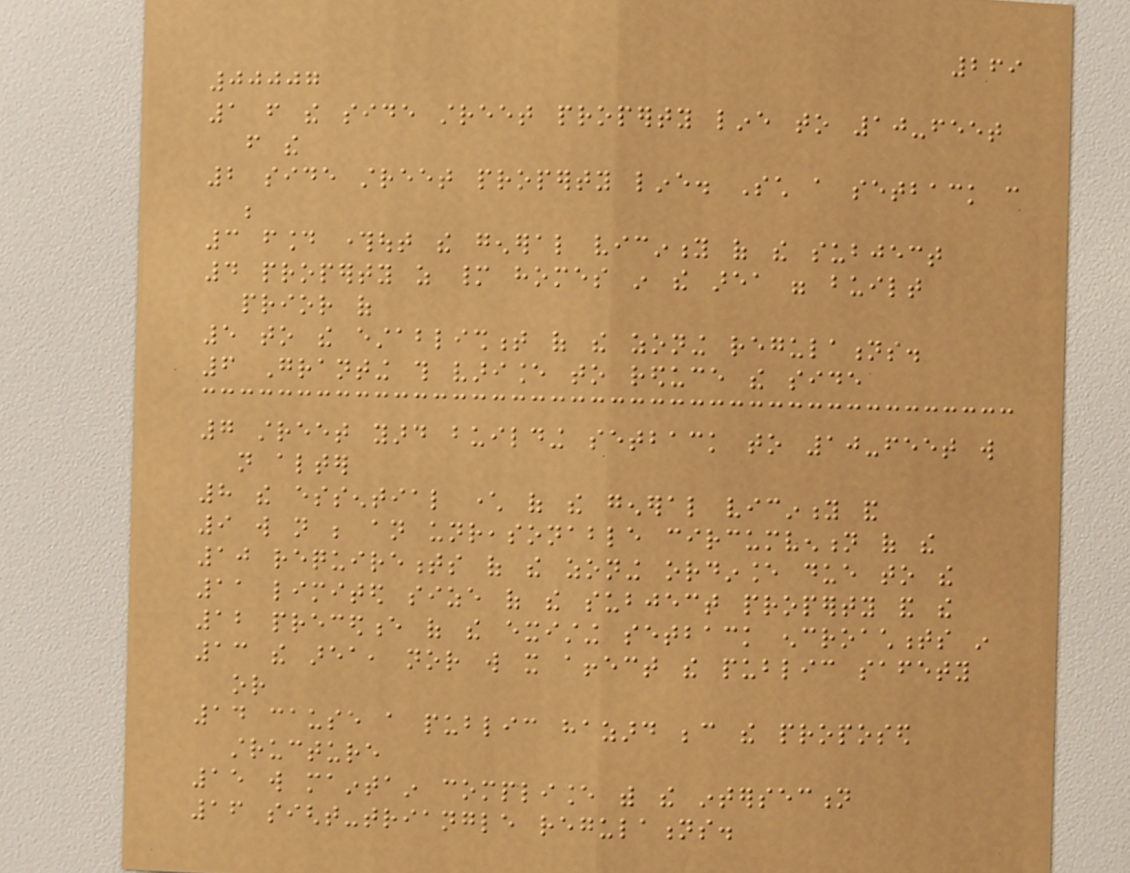269
00007
1 from the side street property line to 10-feet
from the
2 side street property line. Such a setback can
be
3 found throughout the general vicinity of the subject
4 property as many homes in the area were built
prior of
5 to the establishment of the zoning regulations.
6 Granting this variance to reduce the side
7 street yard building setback to 10-feet will
not alter
8 the essential character of the general vicinity and
9 will not be an unreasonable circumvention of the
10 requirements of the zoning ordinance due to the
11 limited size of the subject property and the
12 precedence of the existing setback encroachments in
13 the area, nor will it affect the public safety
or
14 cause a public hazard because the proposed
structure
15 will maintain compliance with the intersection
16 sight-triangle regulations.
